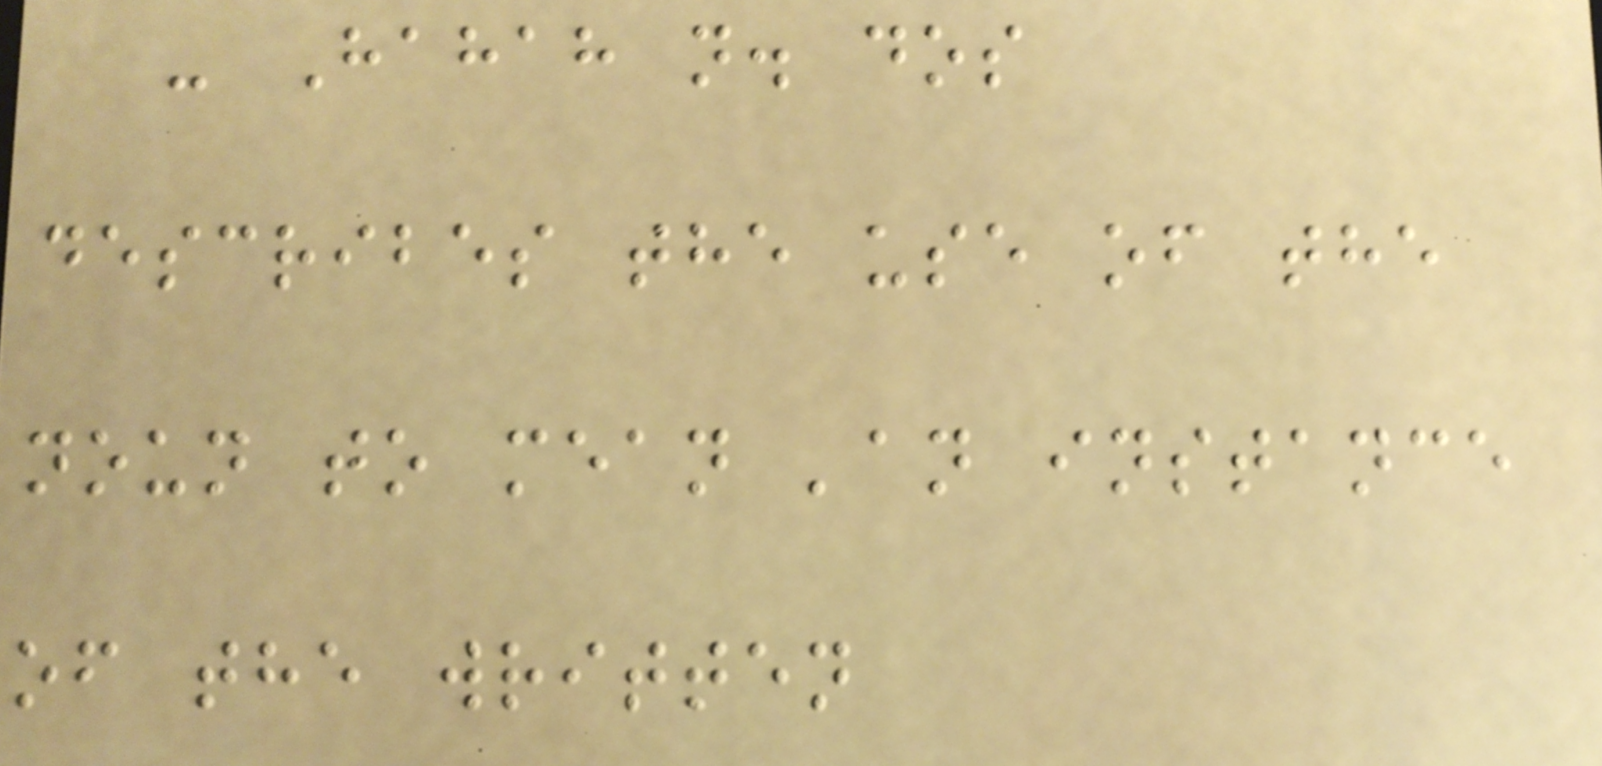- Hahah n. dos
describes the use of the
noun to mean 'an instance
of the written
